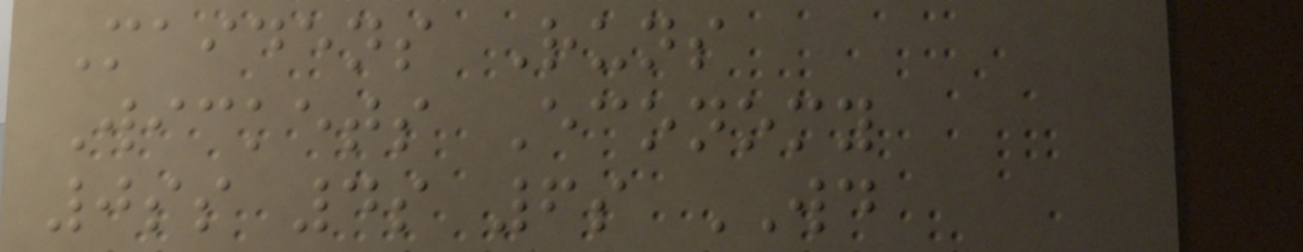Maidens Runs
Wickets Economy
0ss 4s 6s WD
